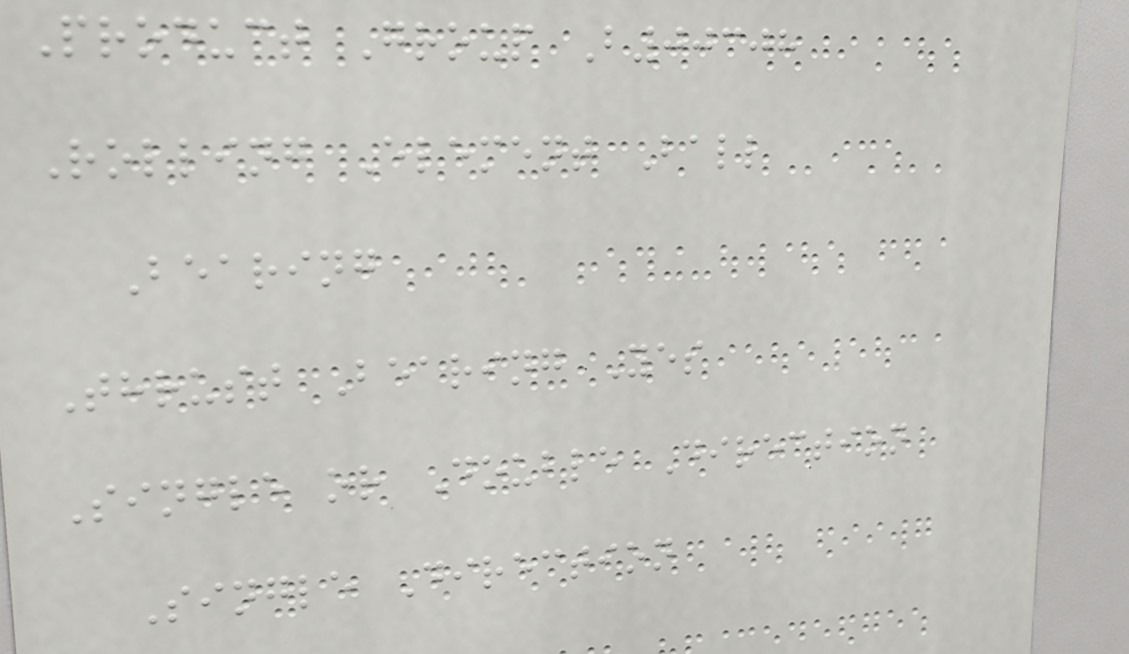Product Group B00308
Rolling Element Ball
Bearing
Thrust Bearing Yes
Single or Double Direction
Single Direction
